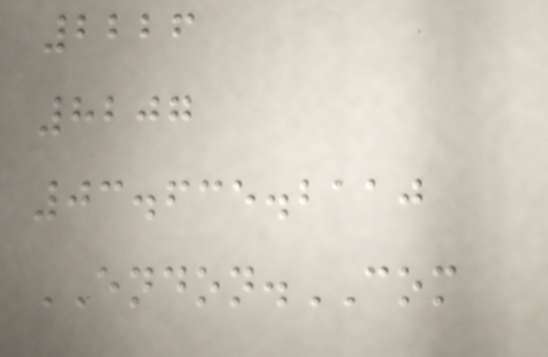2226
8207
03.635.2110
ENDON.COM
